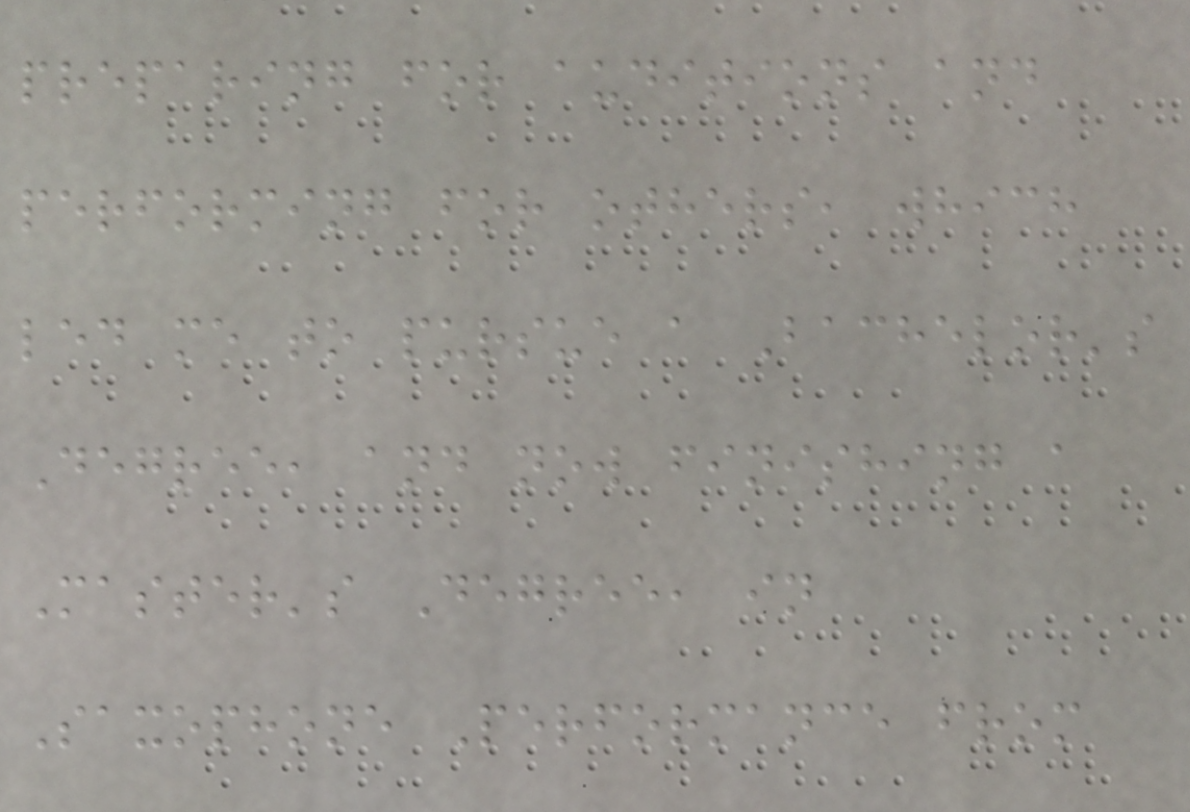preparing for auditions and
performing for others, which
led me to pursue a Bachelor's
Degree, and now finishing a
Master's Degree, in
Saxophone Performance from
